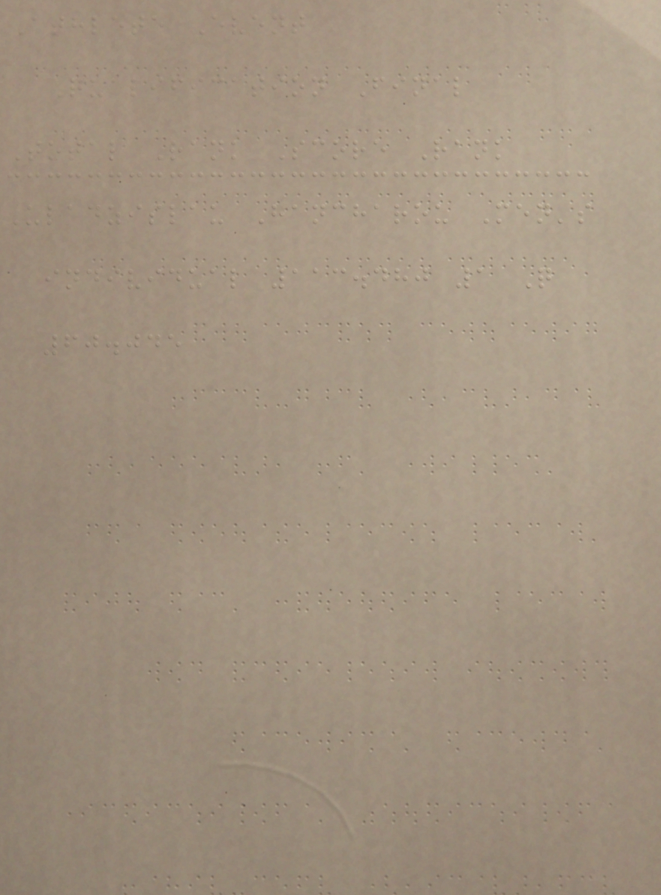Athlete Event
Qualification Final
Total Rank Score Rank
Uladzislau Hancharou Men's
individual 113.480 1 Q
60.045
